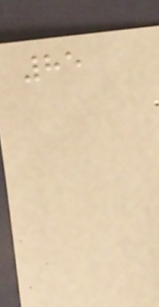85
